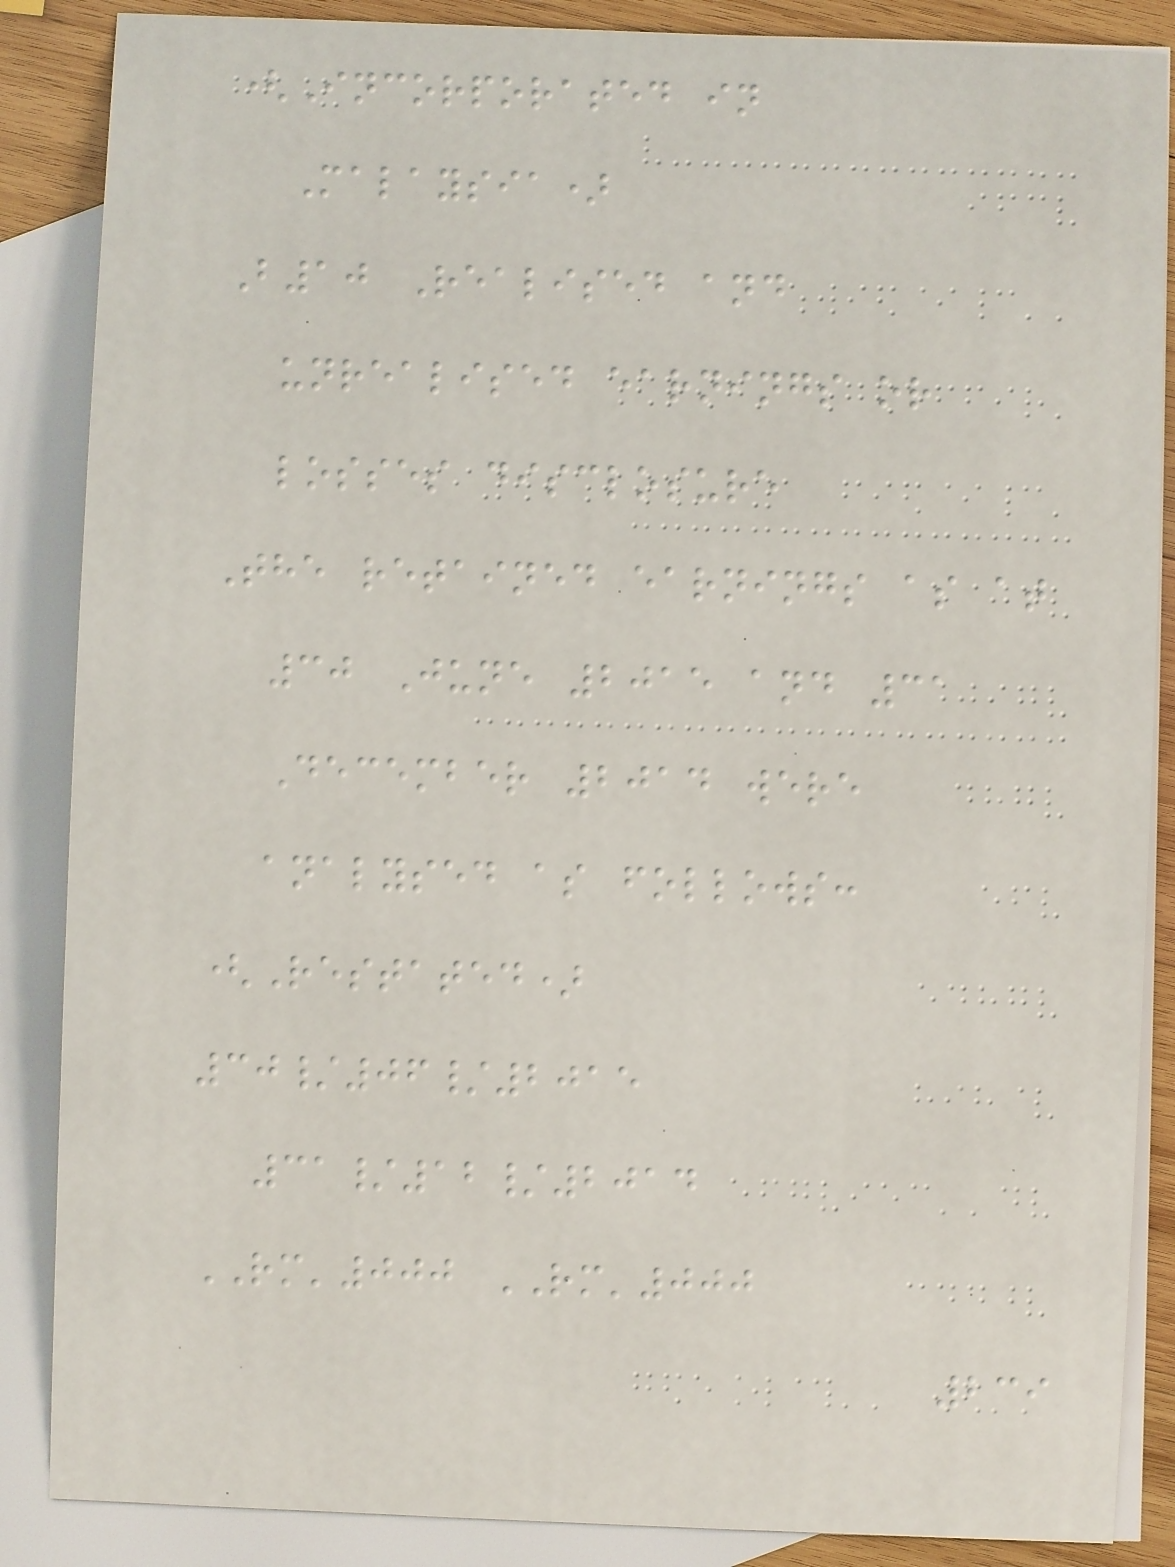(Incorporated in
Malaysia)
B10 Realised and
unrealised earnings or
losses disclosure
The retained earnings as at
30 June 2015 and 31
December 2014 were
analysed as follows:
(Restated)
30/06/2015
31/12/2014
RM'000 RM'000
239
